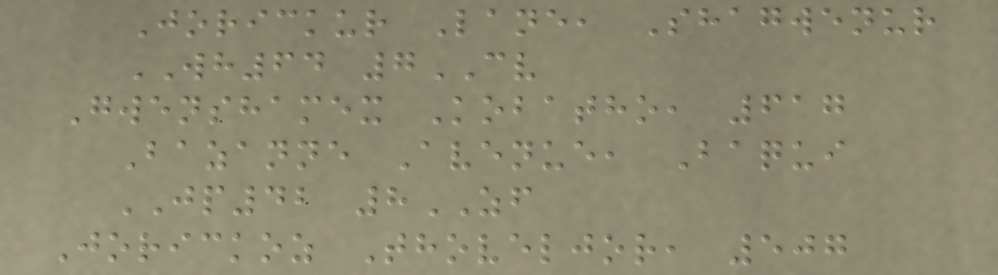Jorickur Lane, Shagwenur
WH64 7CV
Gwenshamex Kobatho, 617
Bazanne Avenue, Baqui
JP42 8ZF
Jorickoz Thoveljor, 507
